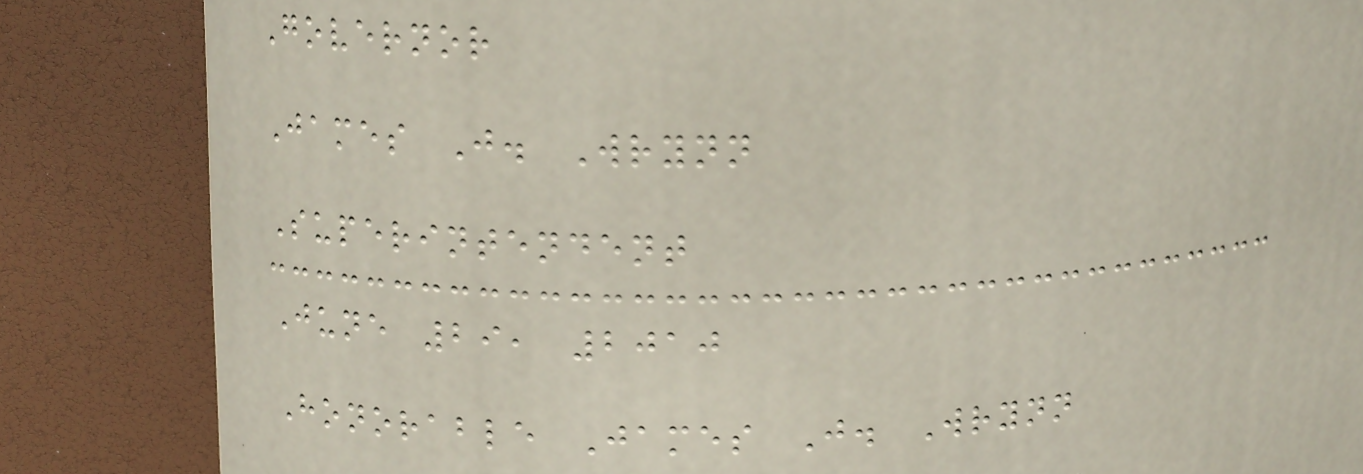Governor
James J. Wrynn
Superintendent
June 29, 2010
Honorable James J. Wrynn
